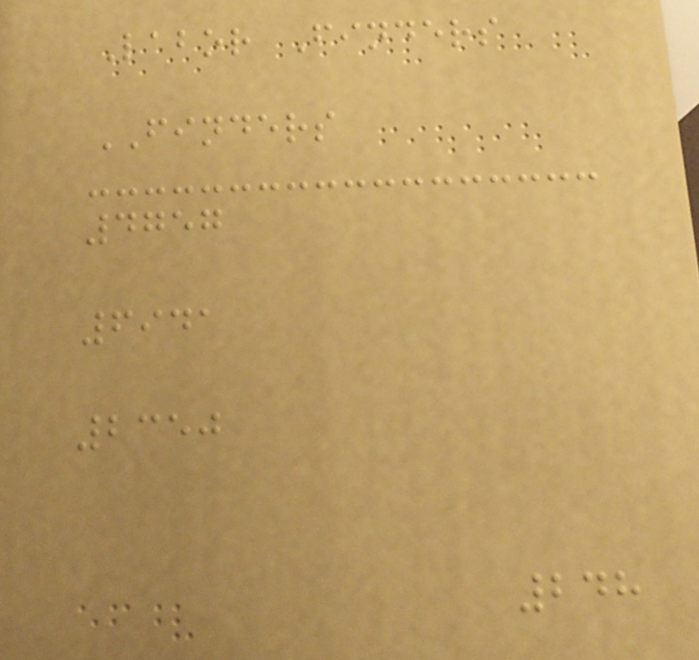Labor Finders
FINDERS
4757
6941
2350
248
